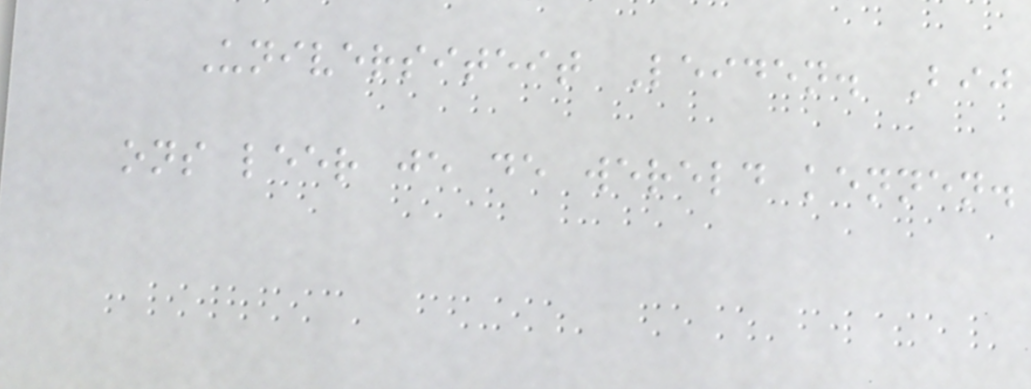Universiteit Leiden. Bij
ons leer je de wereld kennen.
